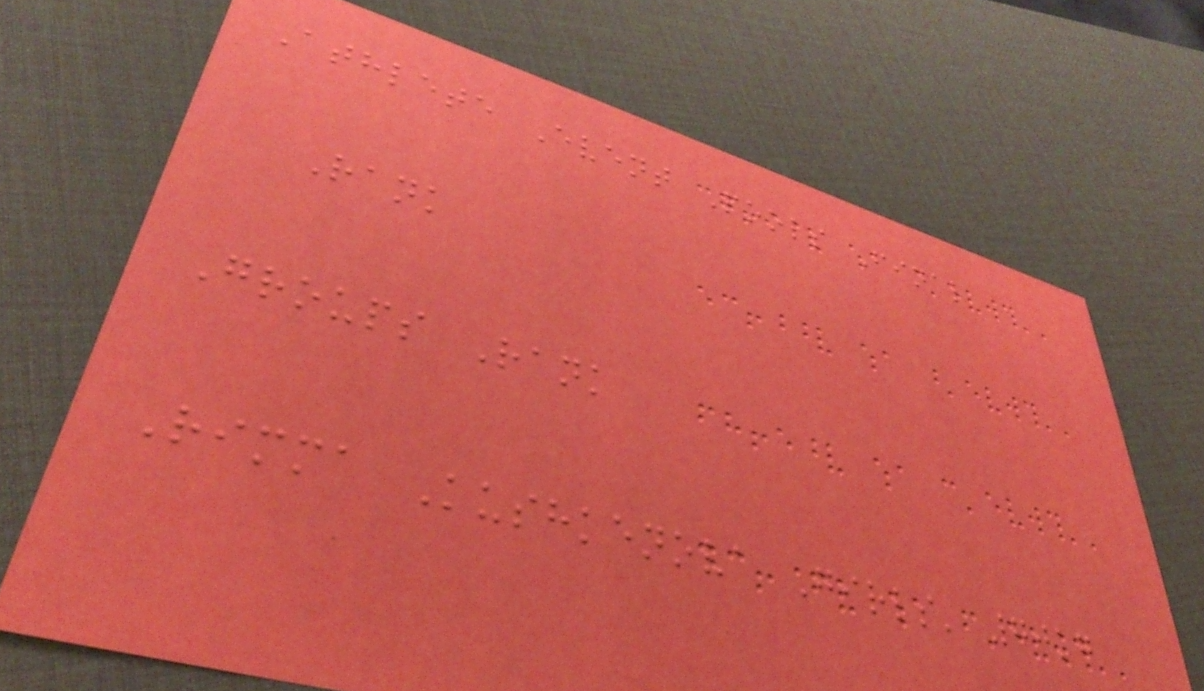Athlete Event Pools Final
Rank
Groups Rank
Rimma Kushkenova Girls' 70kg
